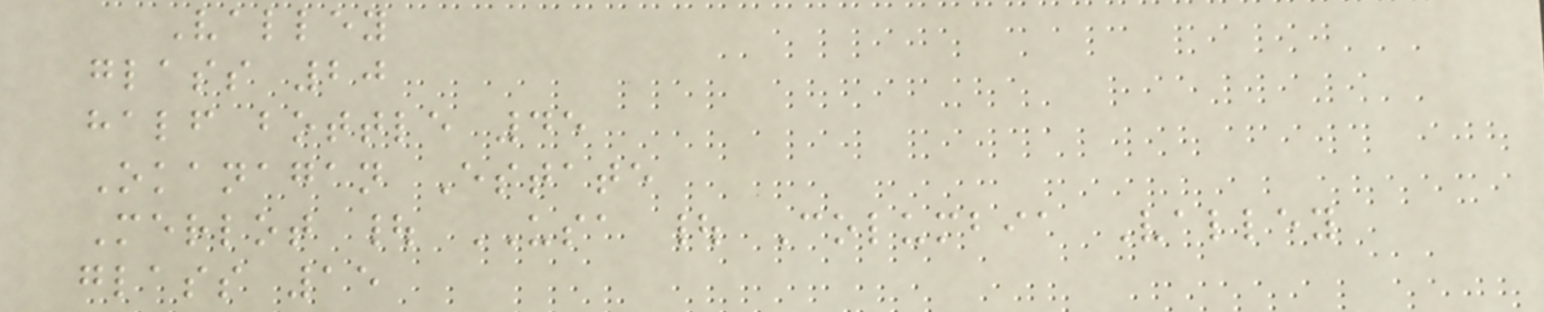Valley
glass 20
half bottle 45
Okanagan Estate
Merlot | USA | Columbia Valley
glass 15
